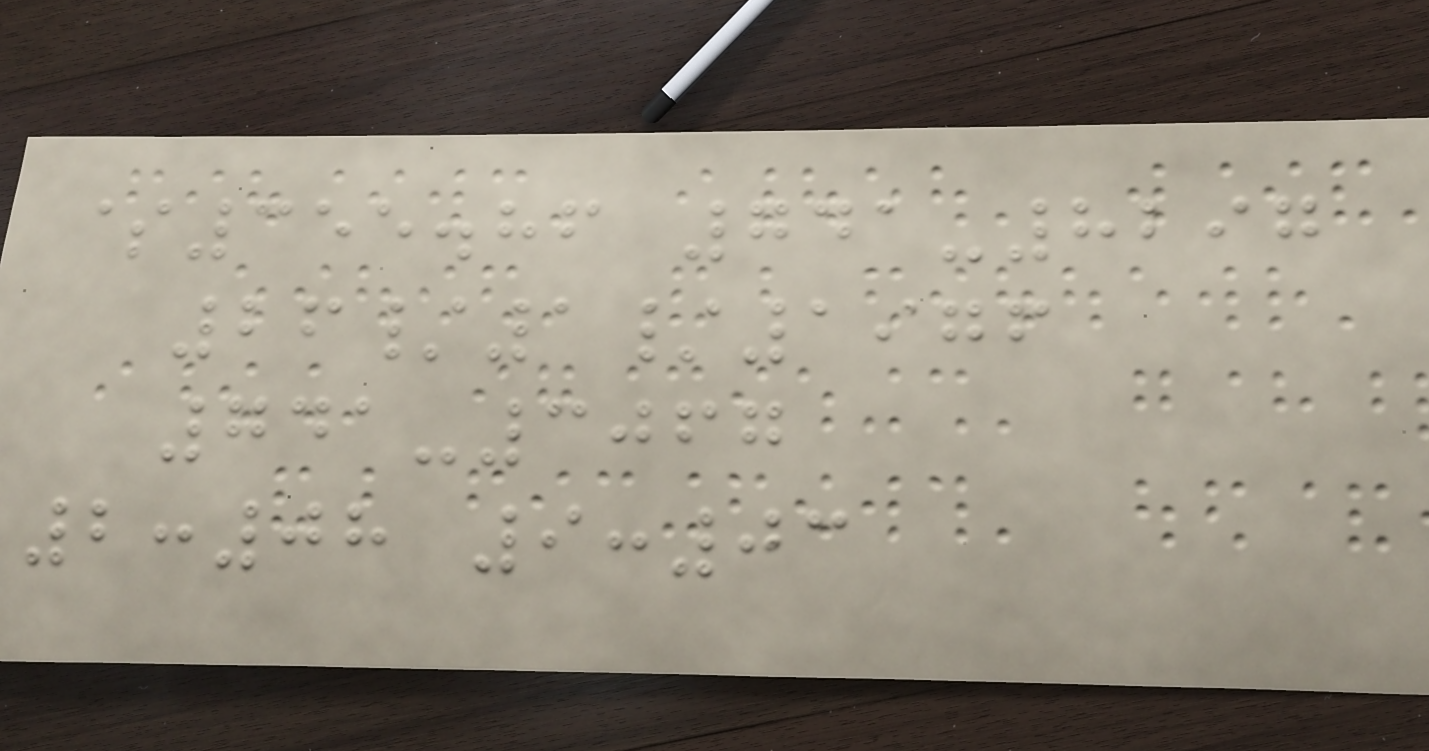$355.86 741-8297
26/1/1976
741-3067
2:08 9:03
